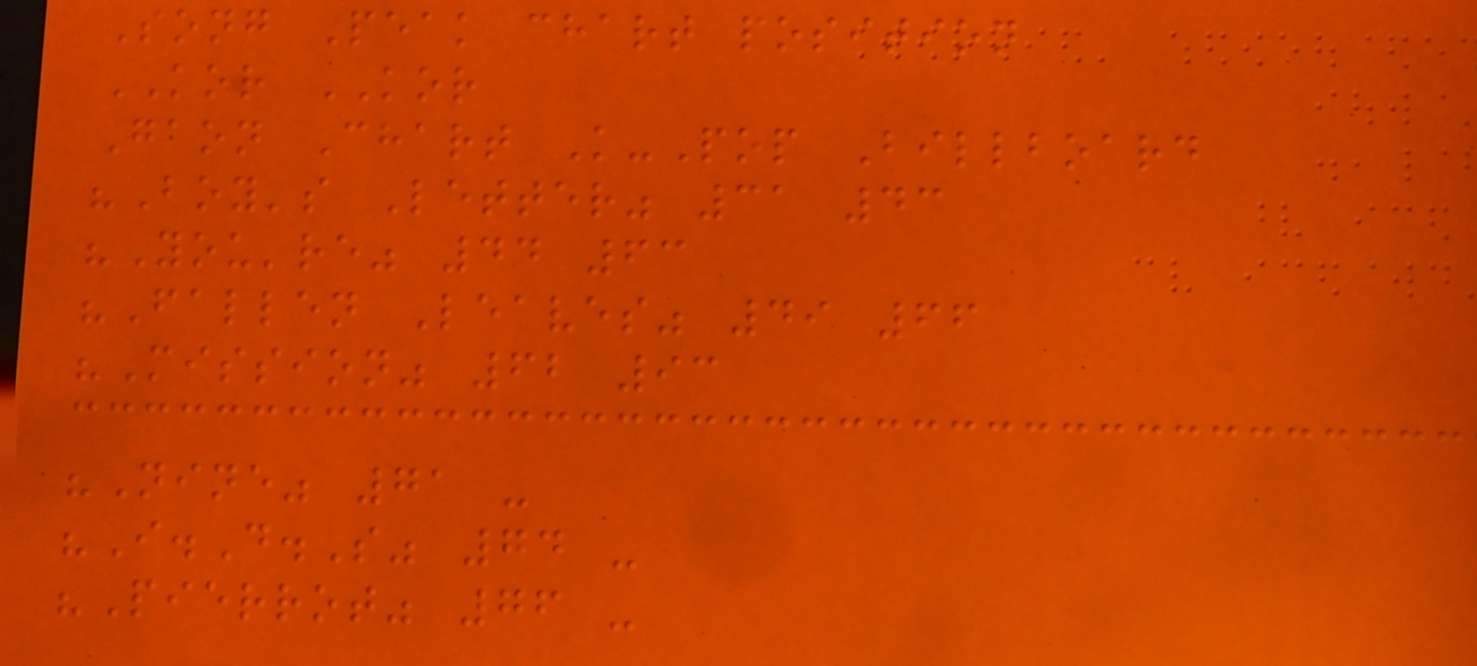Song Peak chart position
KOR KOR
Gaon Chart K-Pop Billboard
"Boy's Letter" 31 43
"You're" 44 63
"Fallen Leaves" 49 66
"Mission" 62 93
"Nine" 71 -
"I.D.S" 74 -
"Pierrot" 76 -
